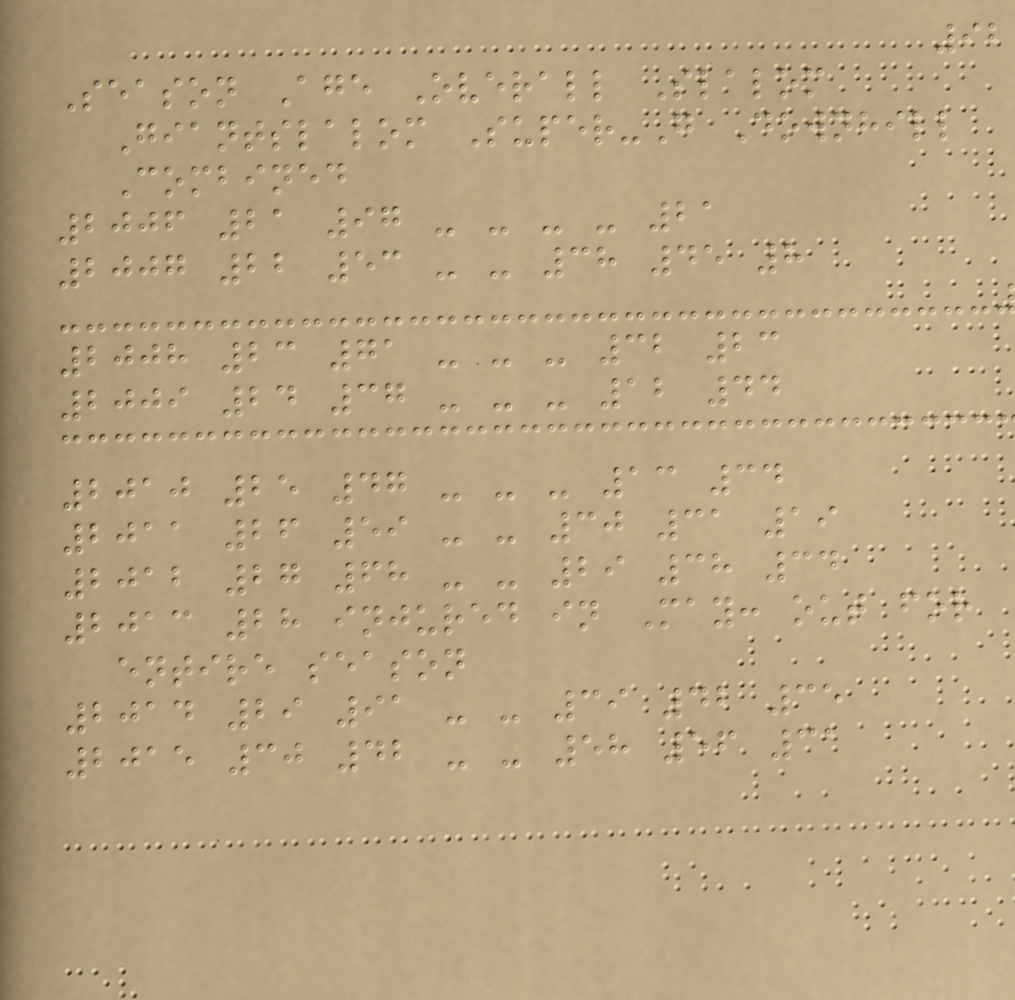92
Season Age Overall Slalom
Giantslalom Super-G Downhill
Combined
2006 21 97 - - - - 21
2007 22 53 - - 38 45 8
2008 23 71 - - - 32 23
2009 24 37 - - - 12 44
2010 25 47 - - - 13 34
2011 26 59 - - 30 31 19
2012 27 68 - - 29 38 34
2013 28 injured in May: out for
entire season
2014 29 91 - - 39 42 35
2015 30 42 - - 58 56 31
